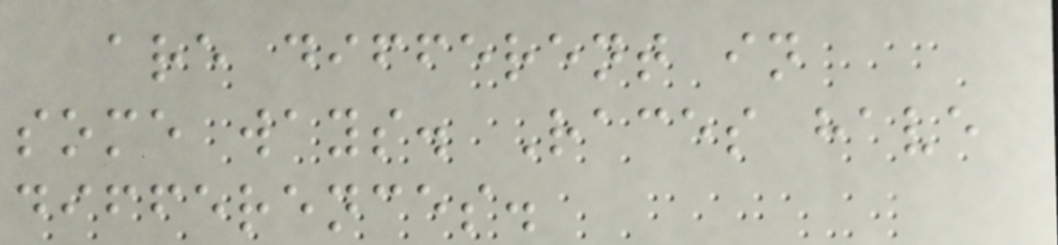are different in
some ways. Races have
differences.
